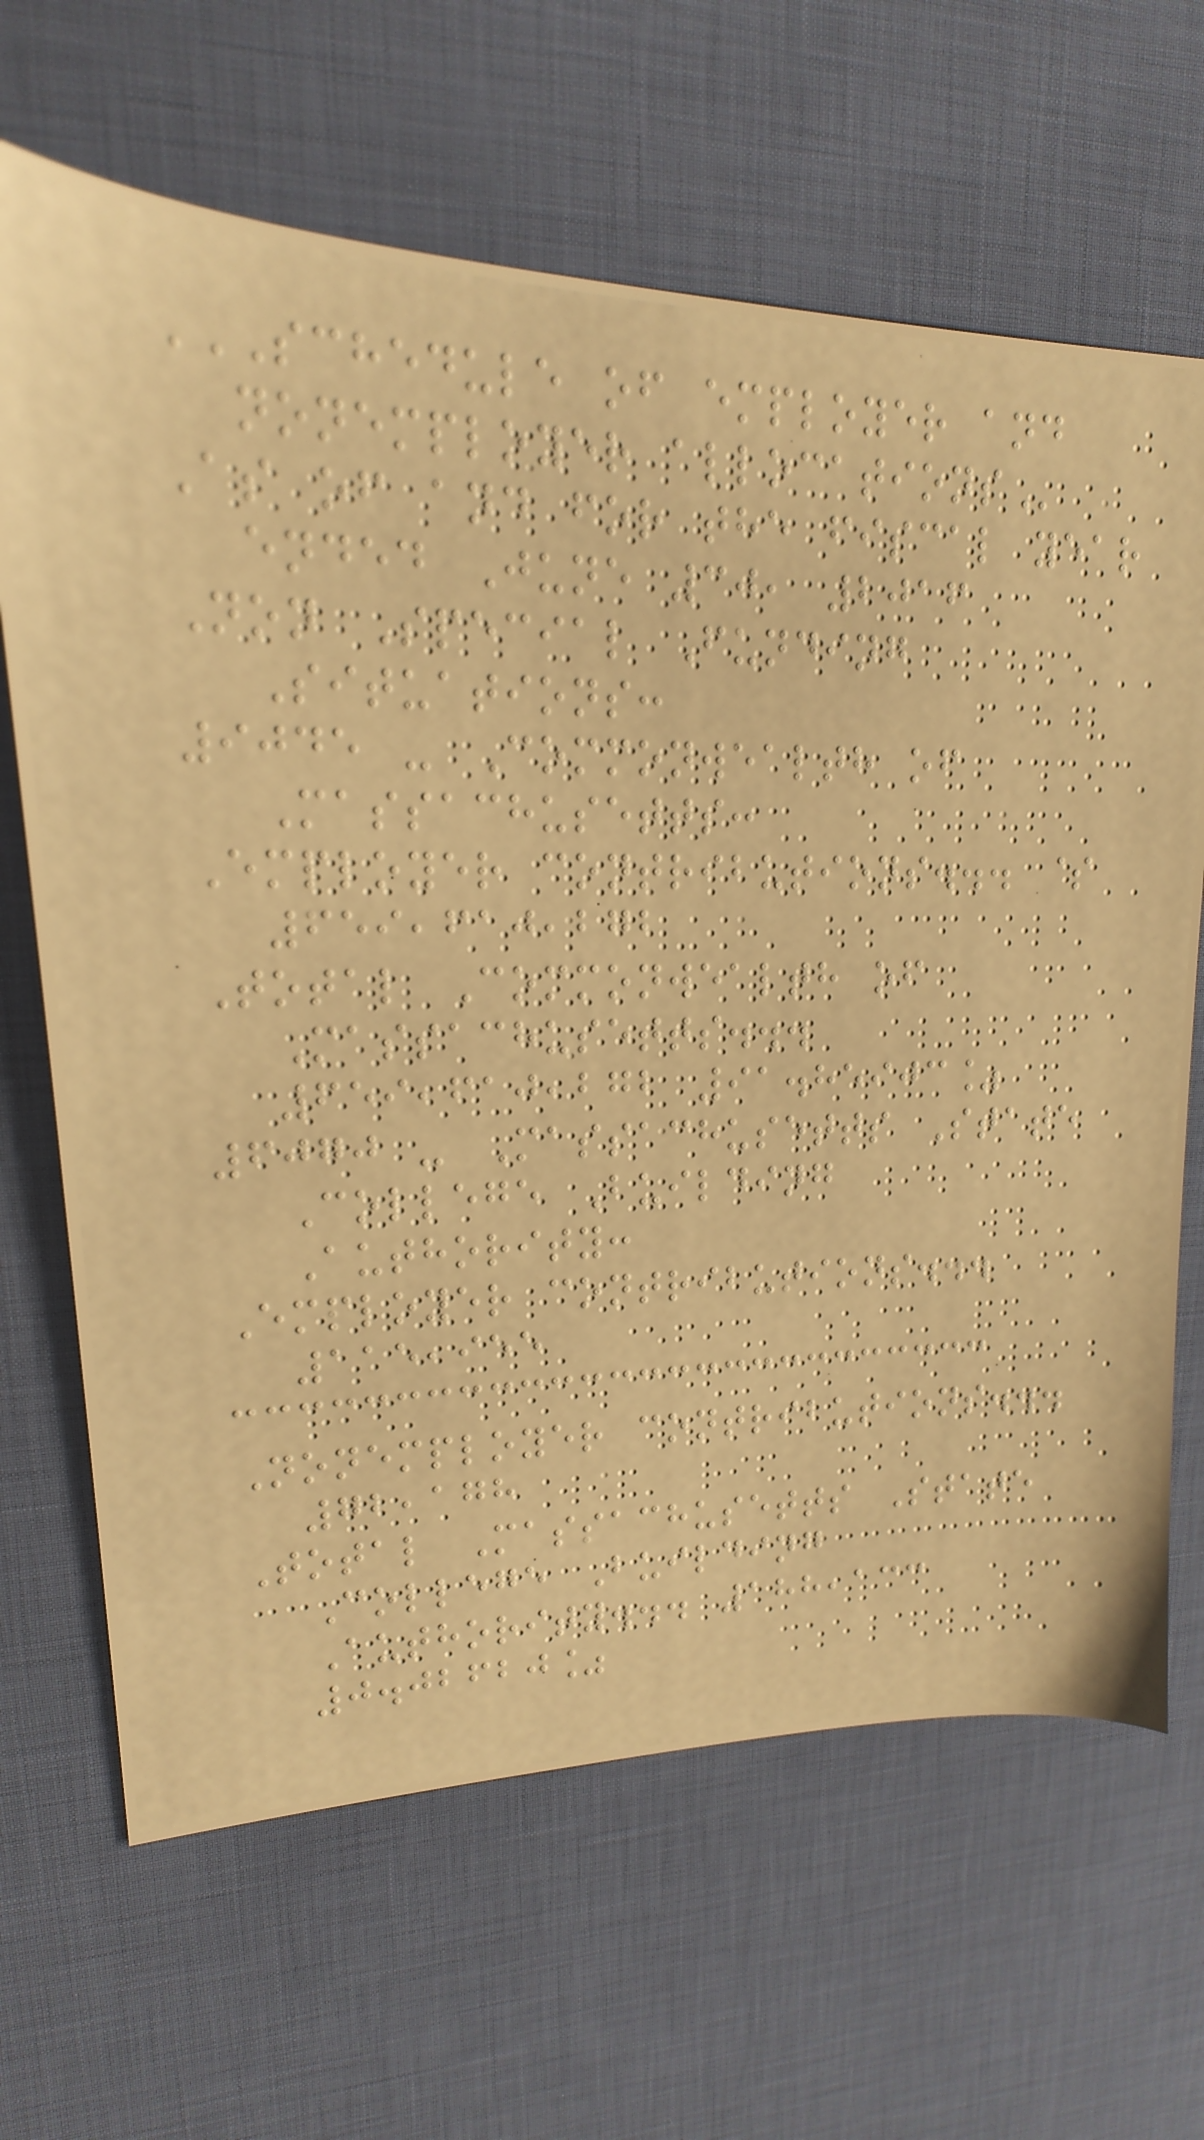SCHEDULE OF EMPLOYER AND
NONEMPLOYER ALLOCATIONS
As of and for the fiscal year
ended June 30, 2016
Non Special Funding
Situations:
9045 - Commonwealth of
Massachusetts:
Employer contributions... $
659,610,272
Total Commonwealth of
Massachusetts...
659,610,272 91.85903%
6070 - Massachusetts State
College Building
Authority:
Employer contributions...
115,955
Nonemployer contributions...
72,178
Total Massachusetts State
College Building
Authority... 188,133
0.02620%
